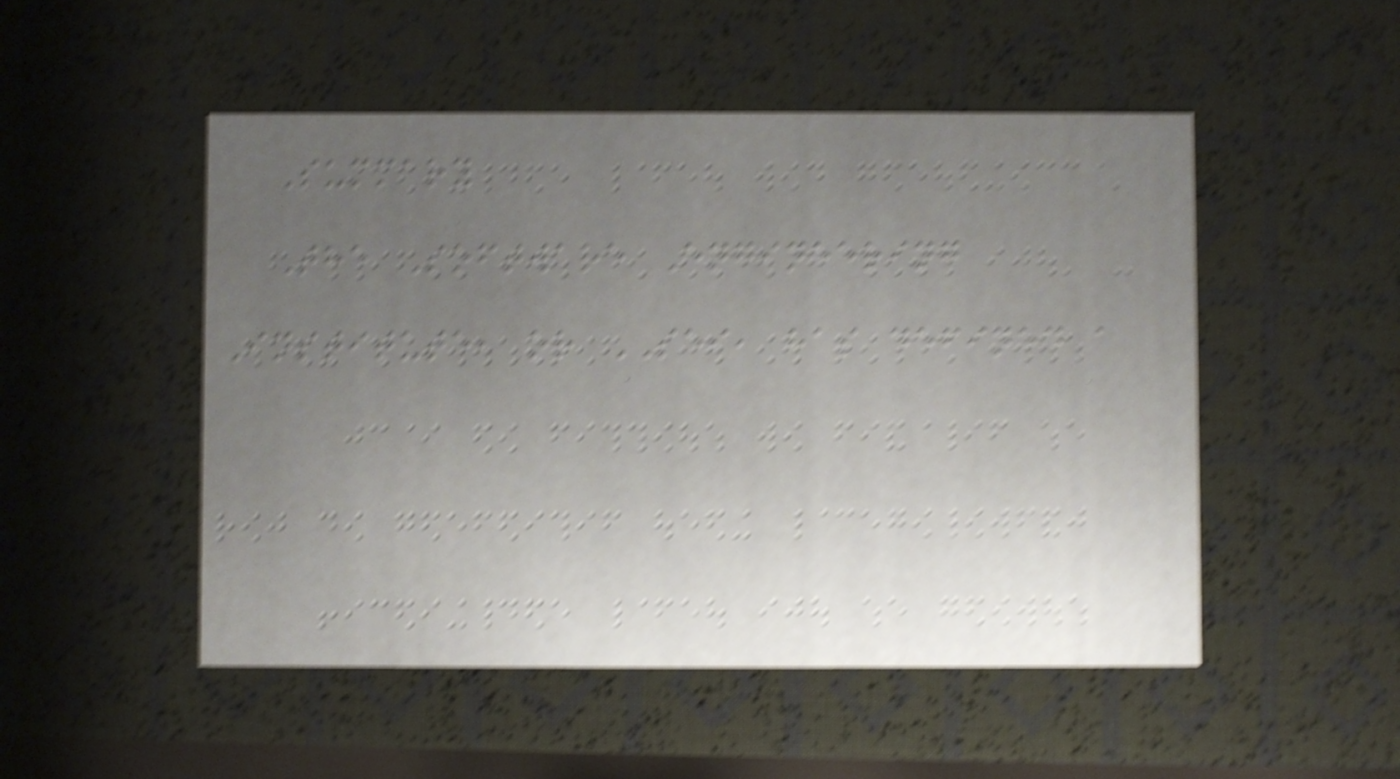Summary
The Software Engineering
Institute, or SEI, has defined a
